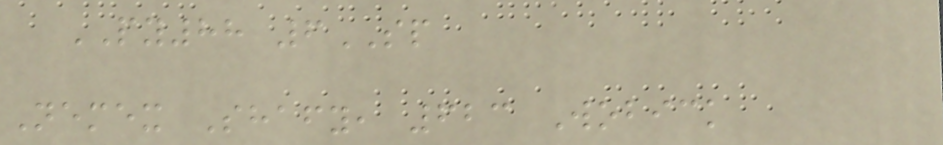PY88 6SP
Nemex Shafy, 623 Wobick
